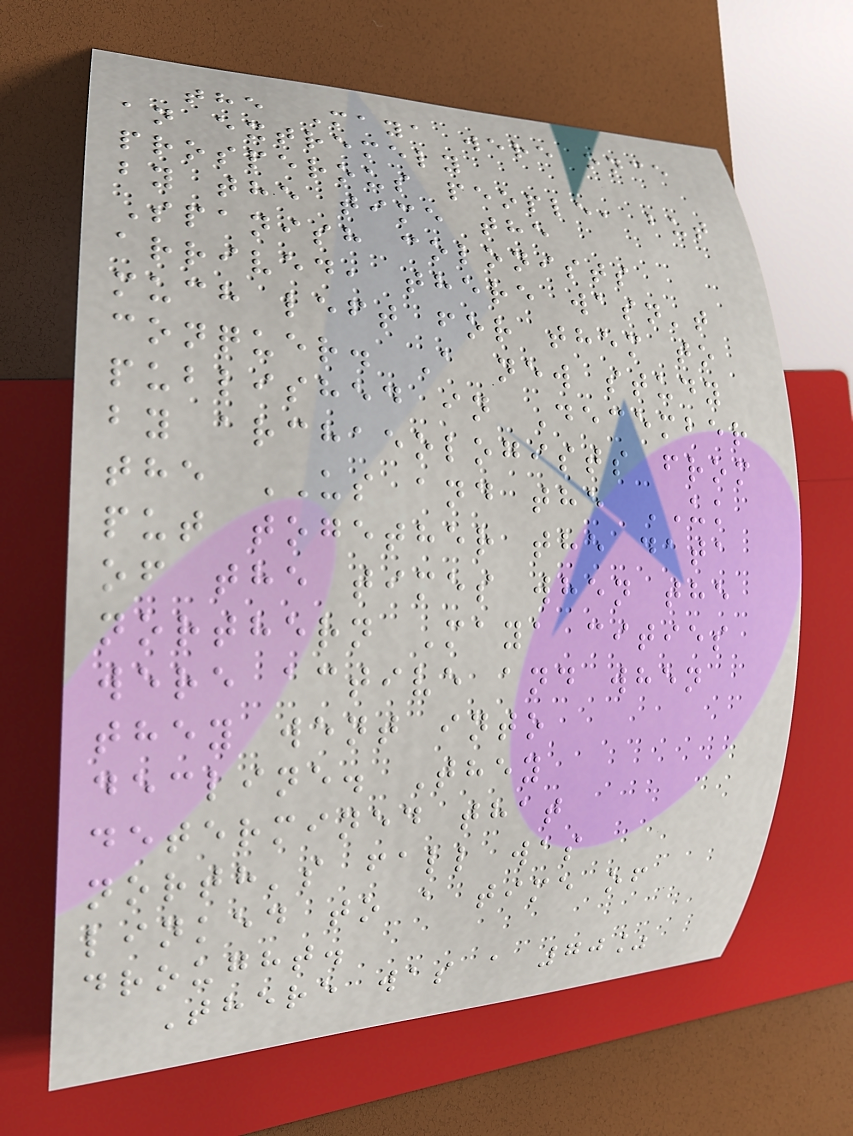the Maya were once
an extremely
prosperous people, but
by the time the
Spanish colonists
arrived, there wasn't
much left for them to
conquer. A new study
published in December
by archaeologists from
the US and the UK
put together the data
of the times when the
northern Maya cities
were active and when
they went into
decline. They
determined that
north's fall was
linked to a time of
drought.
There was a 70%
